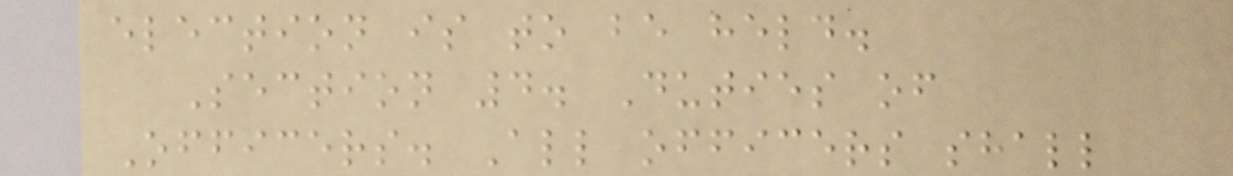election is to be held.
Section 4. Duties of
Officers. All officers shall
